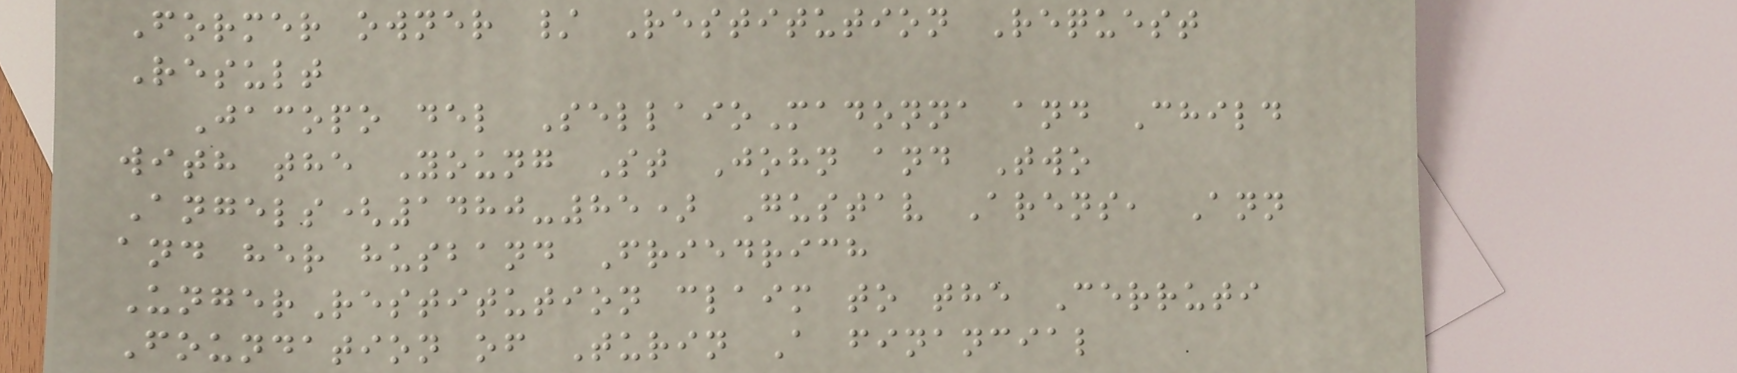Former owner / Restitution Request
Result
Jacopo del SellaioMadonna and Child
with the Young St John and Two
Angels(1480-85) Gustav Arens, Ann
and her husband Friedrich
UngerRestitution claim to the Cerruti
Foundation of Turin A financial
